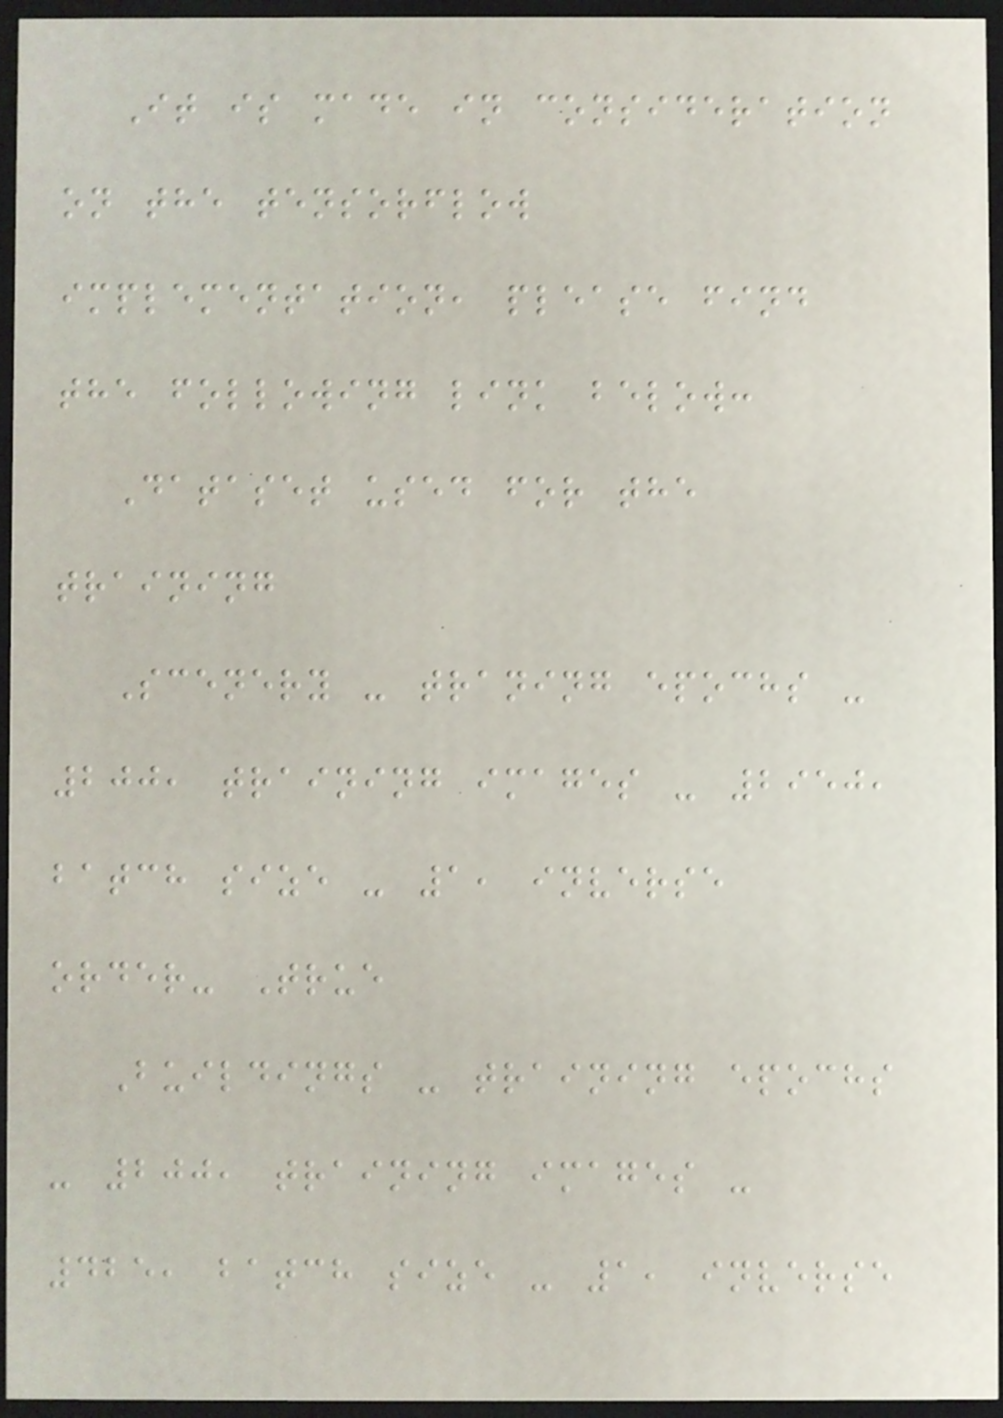It is made in consideration
on the tensorflow
implementation, please find
the following link below:
Dataset used for the
training
Scenery - traning epochs -
200, training images - 2950,
batch size - 1, inverse
order- True
Buildings - training epochs
- 200, training images -
425, batch size - 1, inverse
